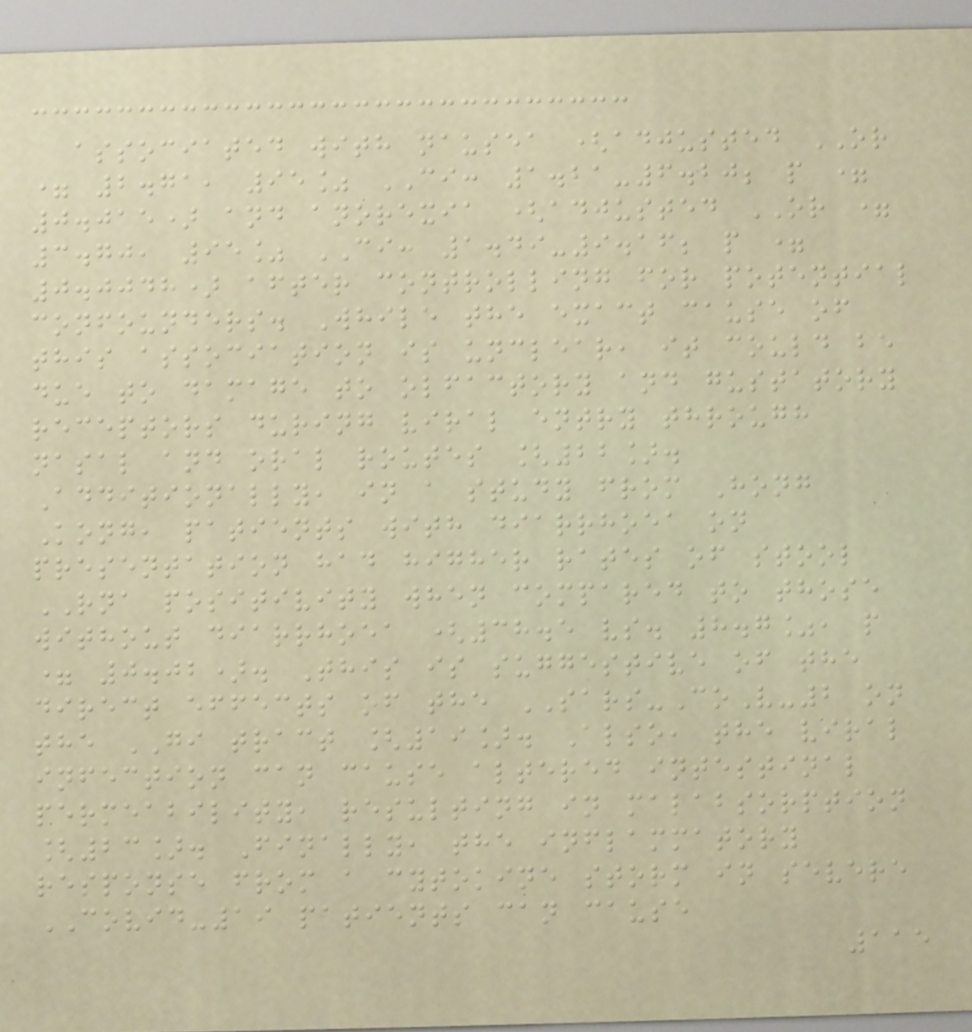associated with nausea (adjusted OR
= 2.71, 95% CI: 1.21-6.20; p =
0.015) and anorexia (adjusted OR =
3.70, 95% CI: 1.49-9.16; p =
0.0048) after controlling for potential
confounders. While the exact cause of
this association is unclear, it could be
due to damage to olfactory and gustatory
receptors during viral entry through
nasal and oral routes [22].
Additionally, in a study from Hong
Kong, patients with diarrhoea on
presentation had higher rates of stool
RNA positivity when compared to those
without diarrhoea (38.5 vs. 8.7%, p
= 0.02). This is suggestive of the
direct effects of the SARS-CoV-2 on
the GI tract [19]. Also, the viral
infection can cause altered intestinal
permeability, resulting in malabsorption
[23]. Finally, the inflammatory
response from a cytokine storm in severe
COVID-19 patients can cause
115
